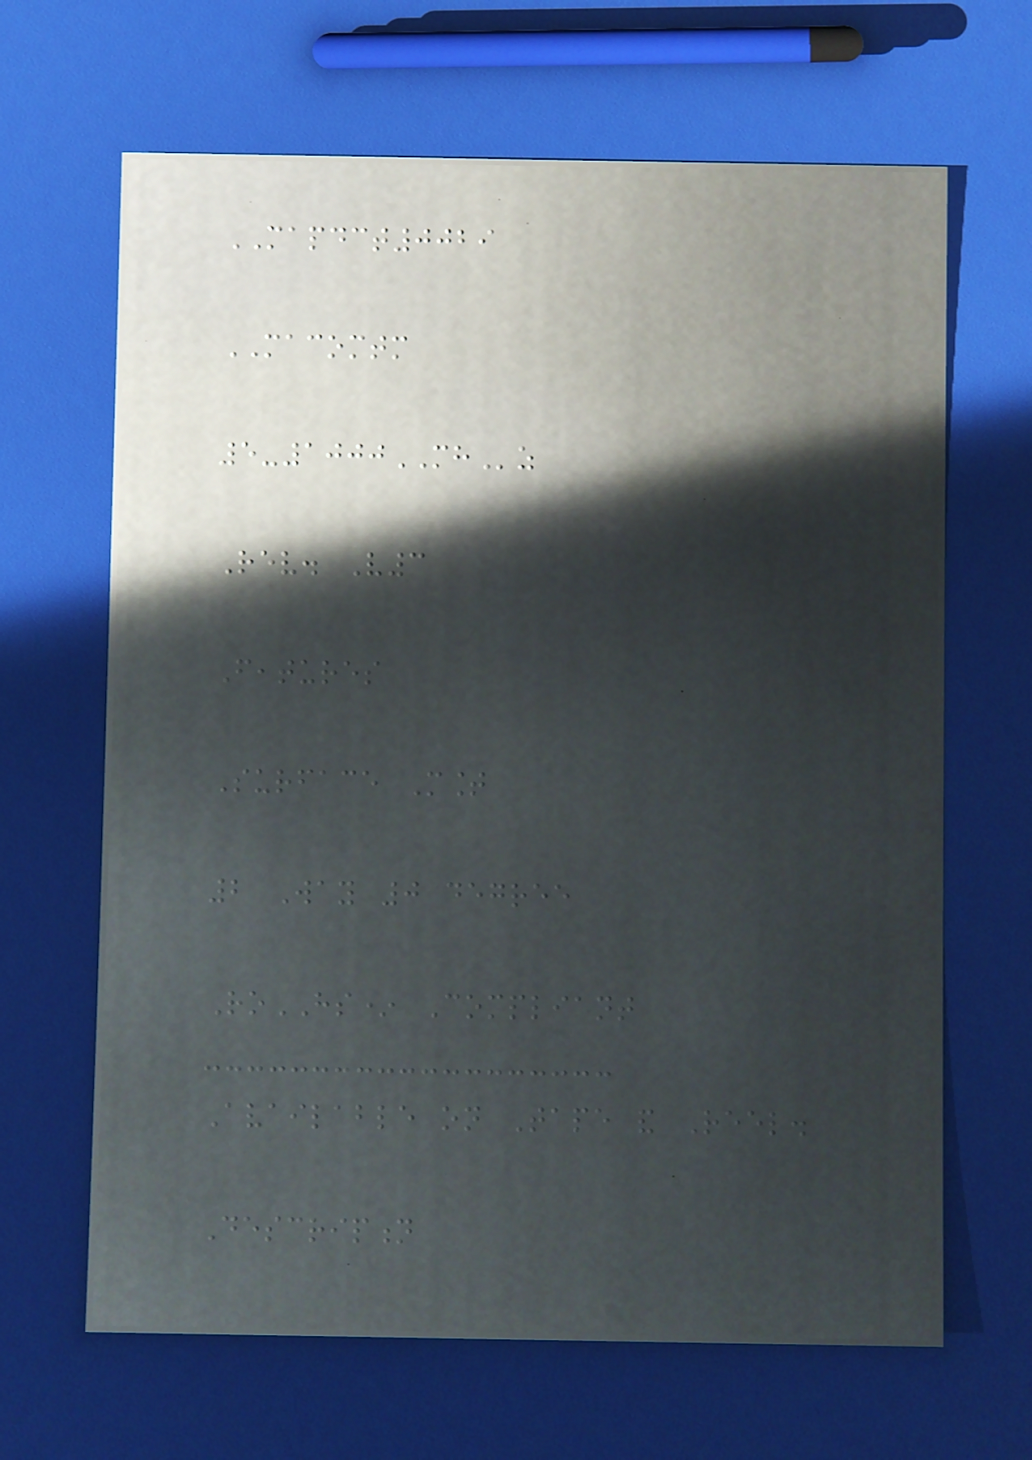MAPDCT0029
MACOMTM
5-1000MHz
Rev. V3
Features
Surface Mount
2 Way 0 degree
RoHS* Compliant
Available on Tape and Reel.
Description
